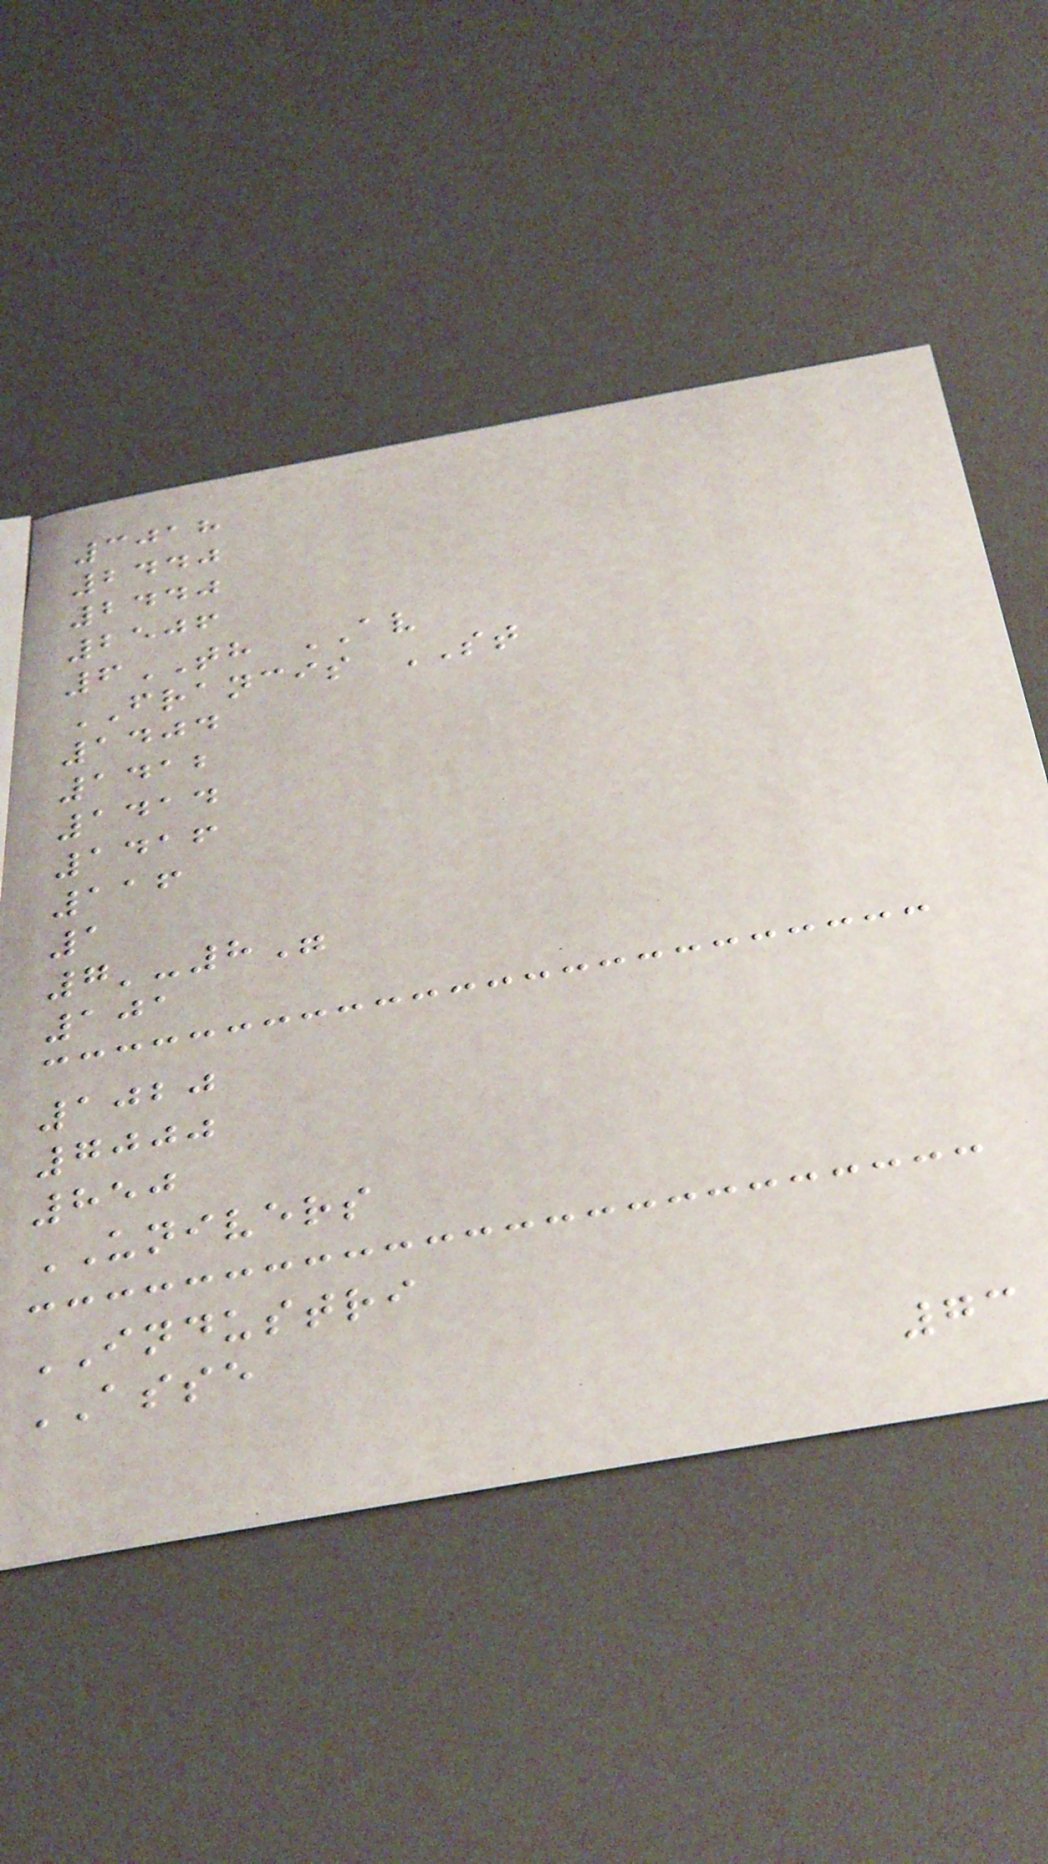3018
2440
2440
2506
6TH AV
FRANCIS ST
1404
1412
1414
1416
116
1
7'-8"
101
1020
7000
850
UNIVERS
INDUSTRI
ASSE
73
